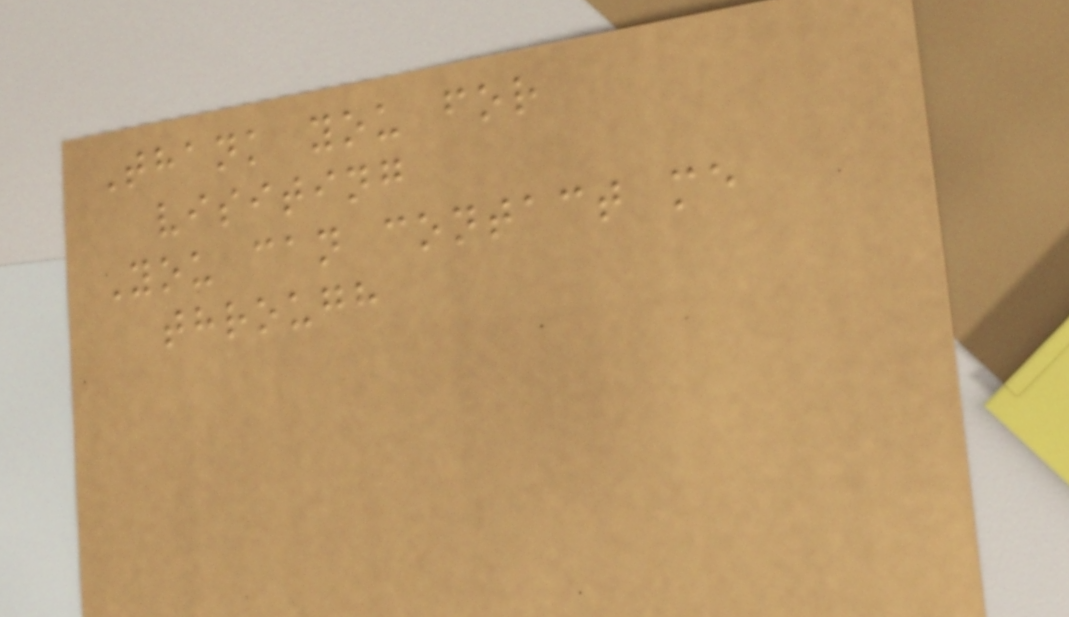Thank you for
visiting
You can contact me
through
